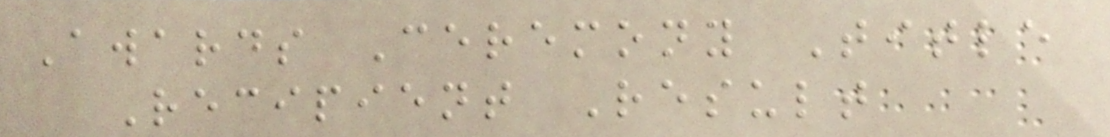Awards Ceremony Title
Recipient Result
